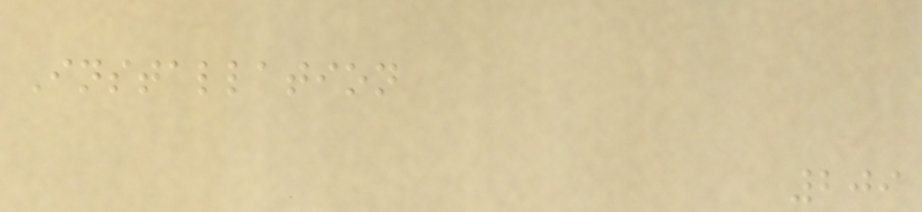Installation
209
